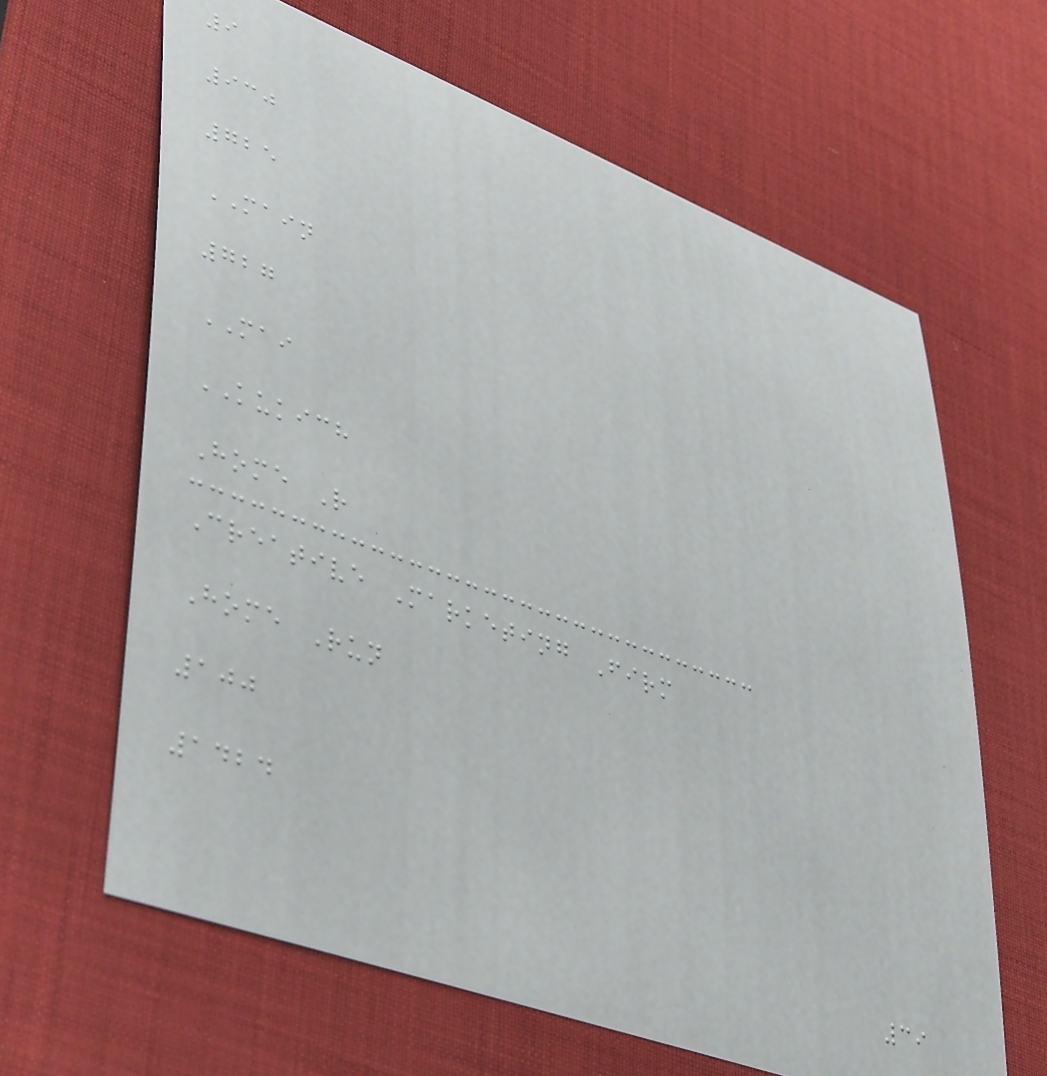9
930
725
MAIN
727
MAI
KUKICH
Home R
Creative Marketing Firm
Home Run
100
1424
39
